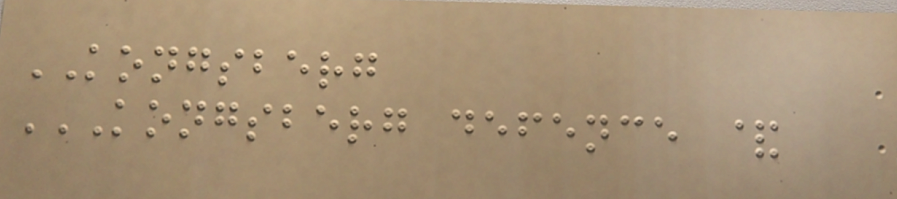KONGSBERG
KONGSBERG DEFENCE &
